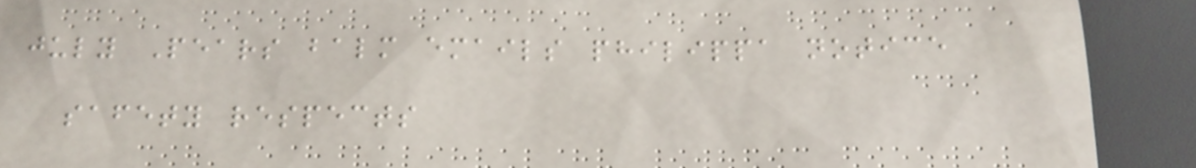july Pears balm emails philippa notice
safety respects
